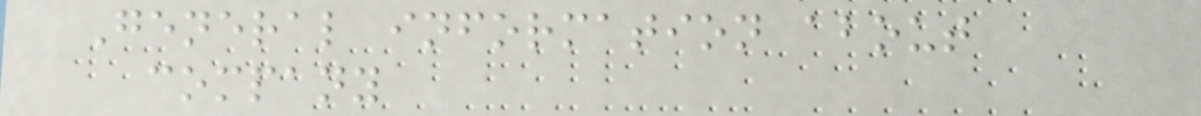General information about
company
